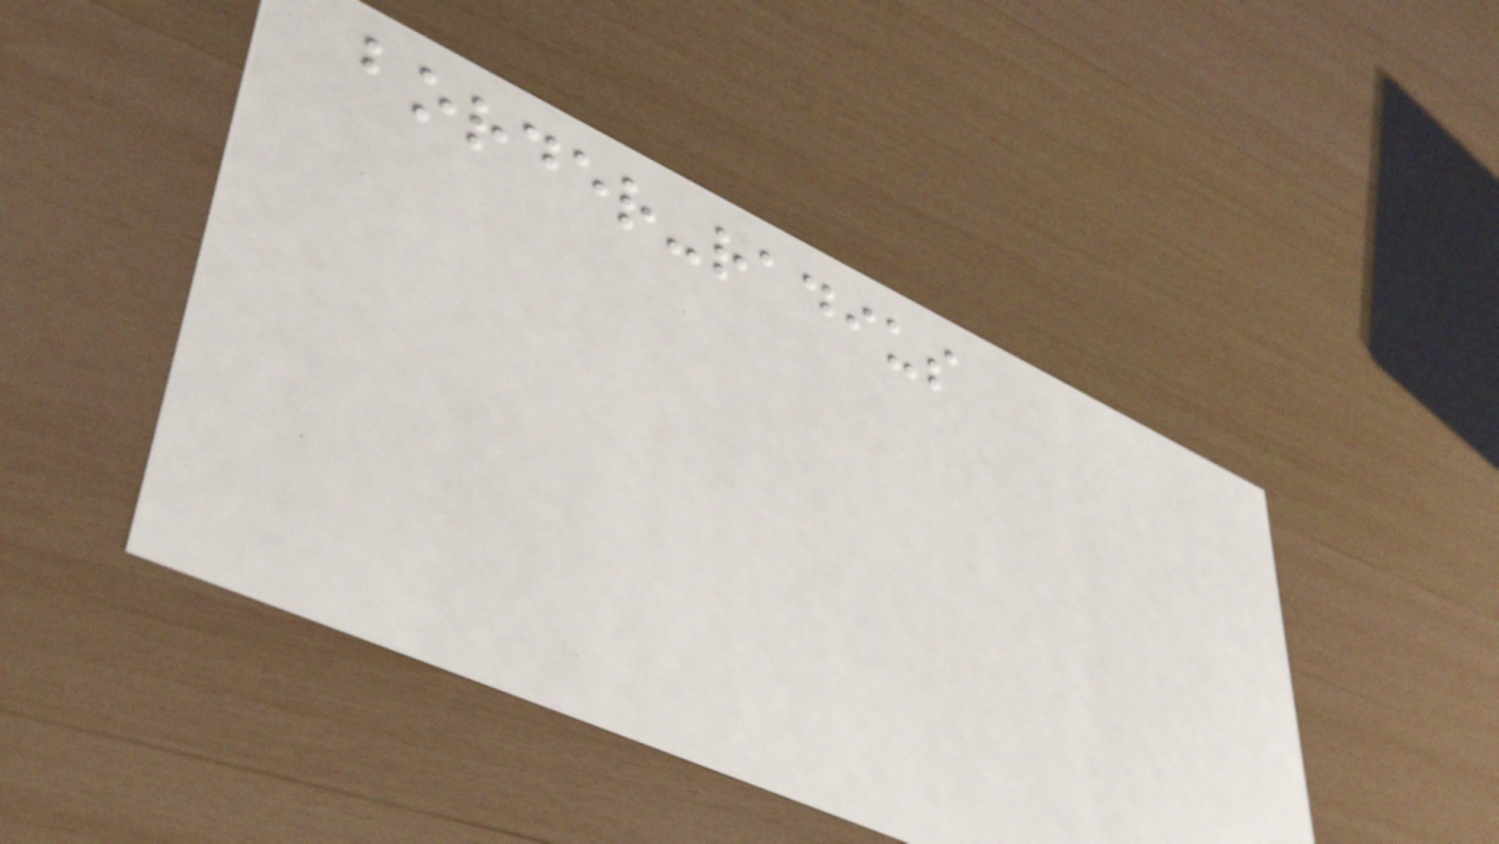border-radius
